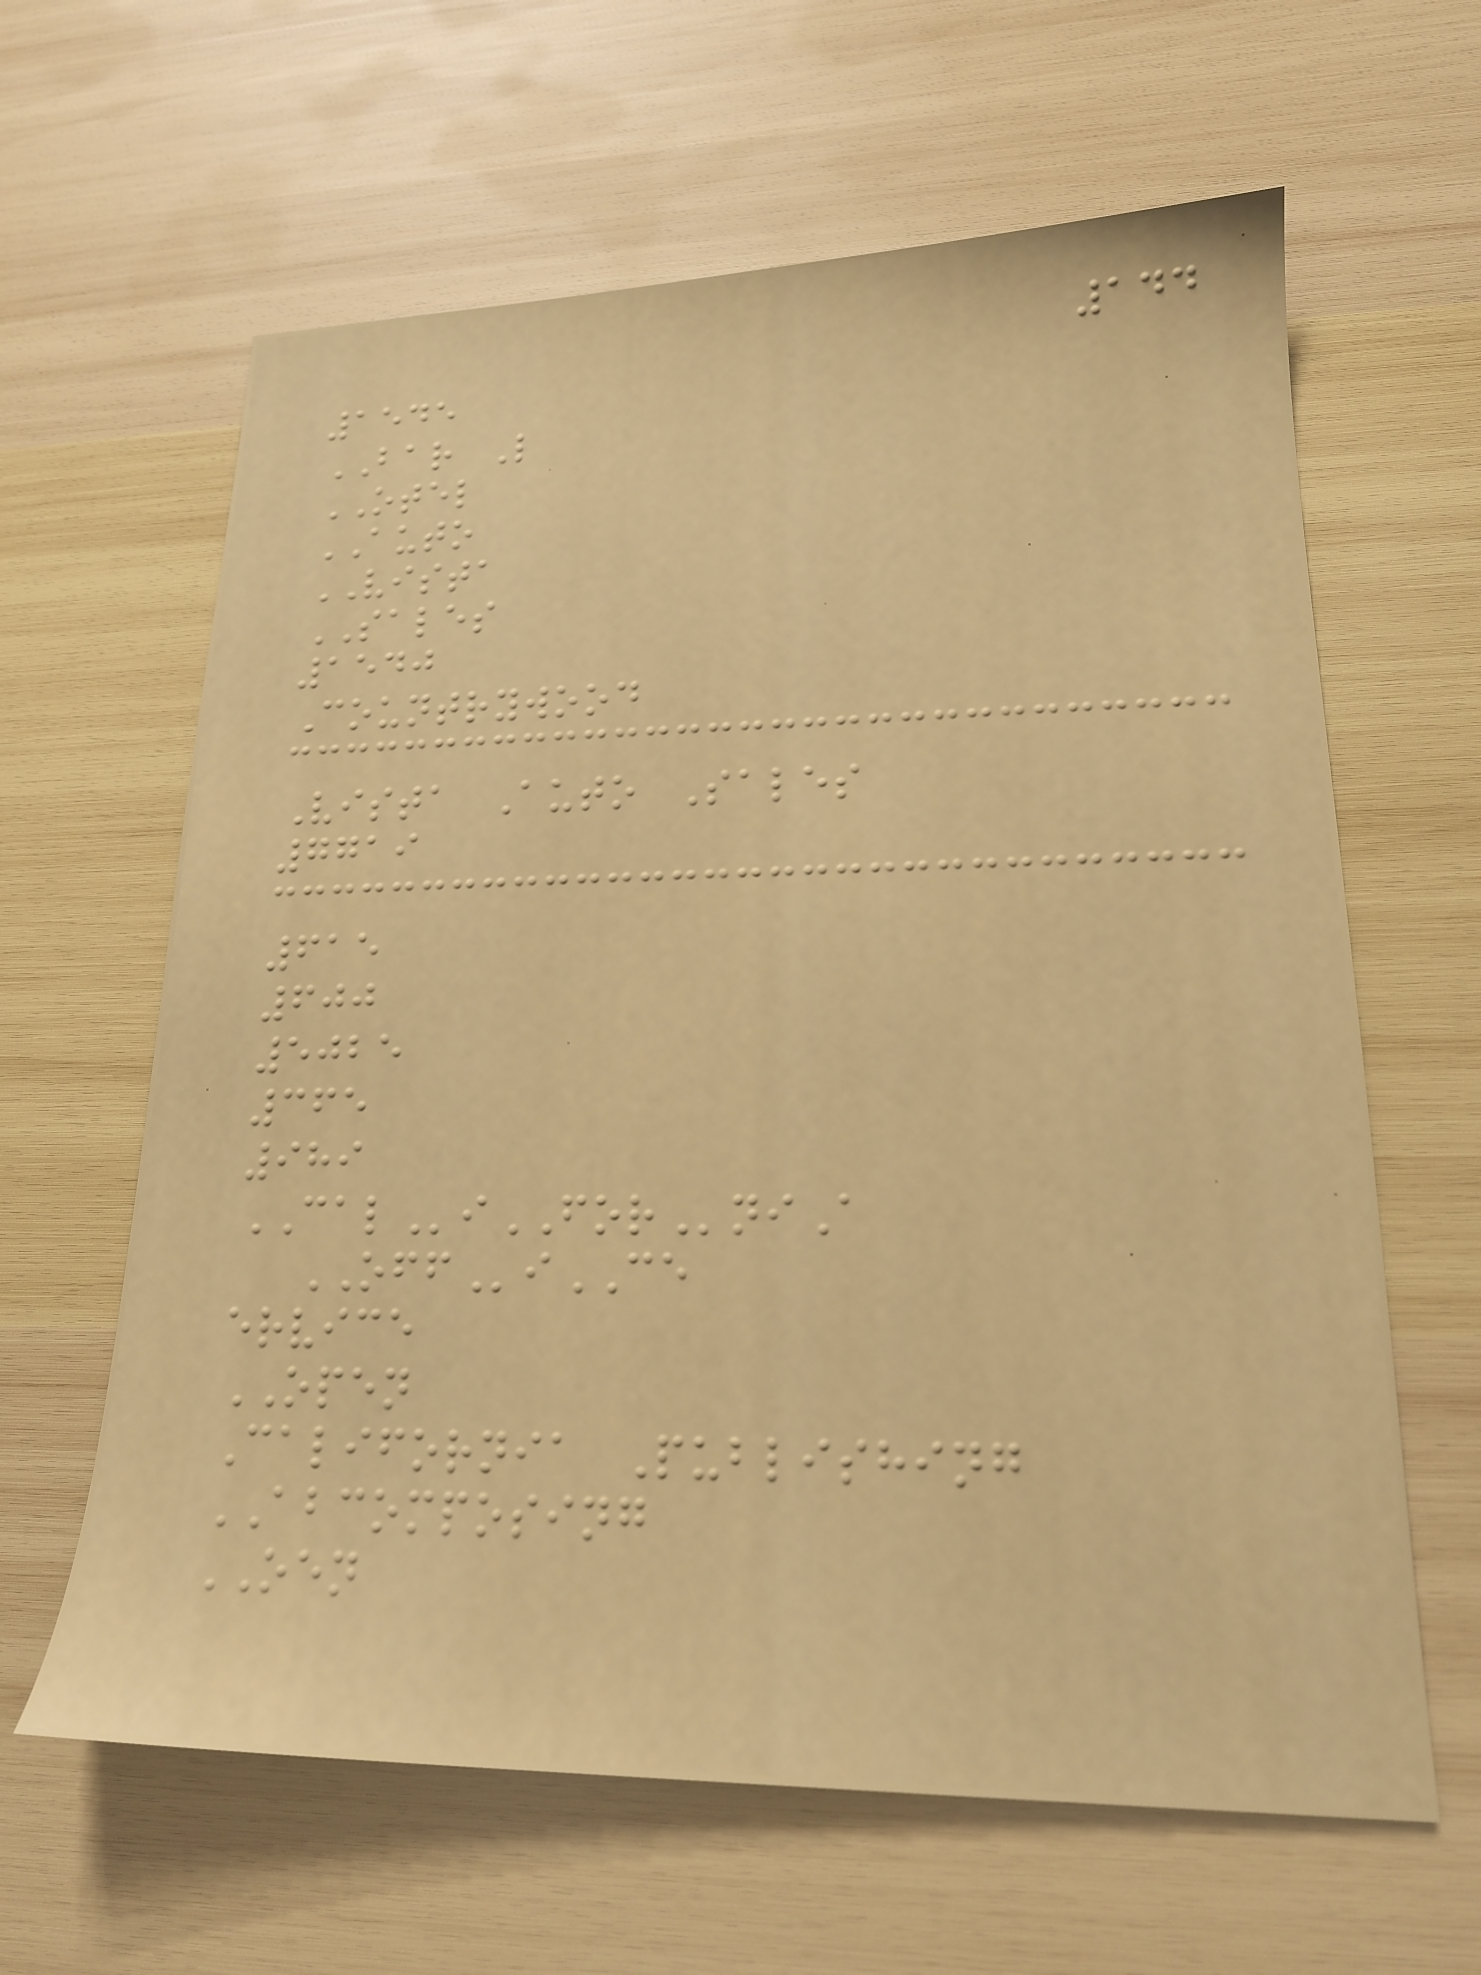144
1545
BAR L
OTEL
AUTO
VISTA
SALES
1540
Countrywood
Vista Auto Sales
7719
615
600
5025
365
989
CALiFORniA
OFFiCE
ervice
OPEN
California Publishing
ABCOMPOSING
OEN
